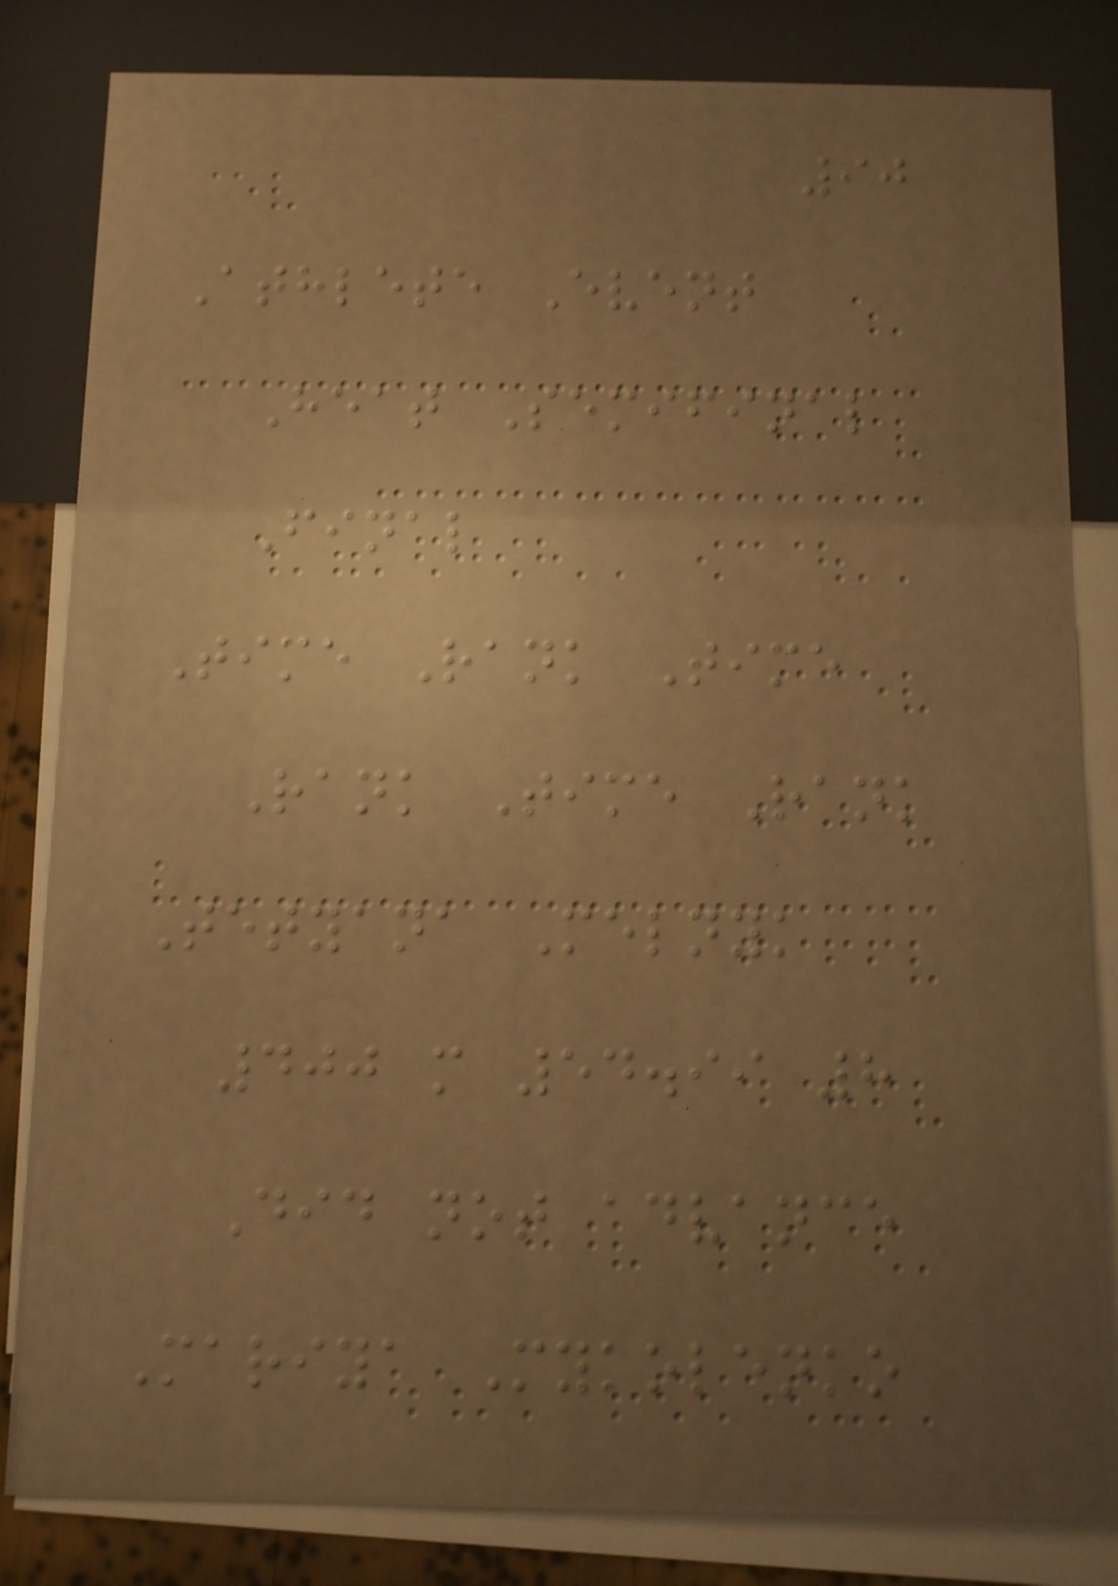90
Athlete Event
Heat Semifinal
Final
Time Rank Time
Rank Time Rank
Tetyana Melnyk
400 m 54.99 8
Did not advance
Mariya Mykolenko
